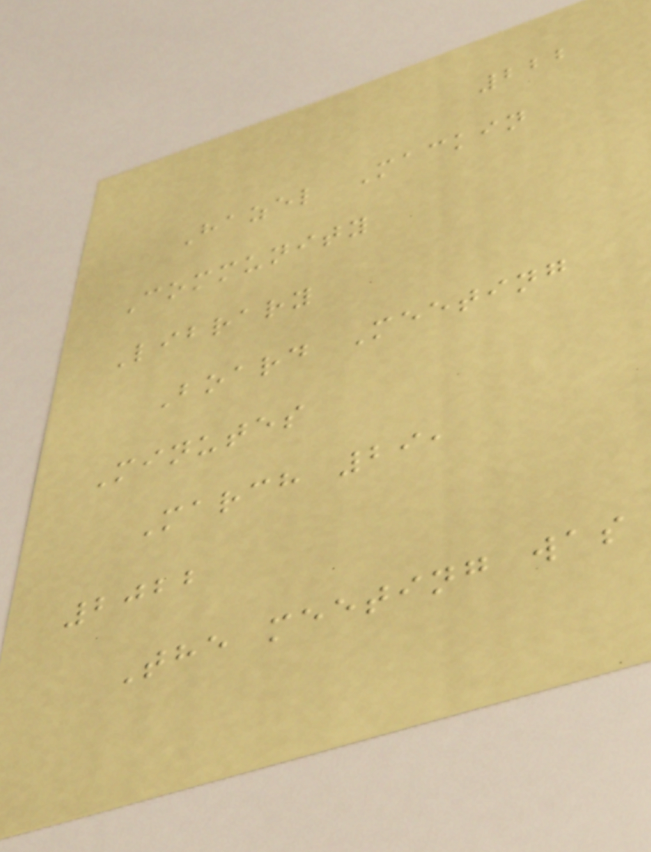222
Hazel Mackin
Community
Library
Board Meeting
Minutes
March 29,
2022
The meeting was
